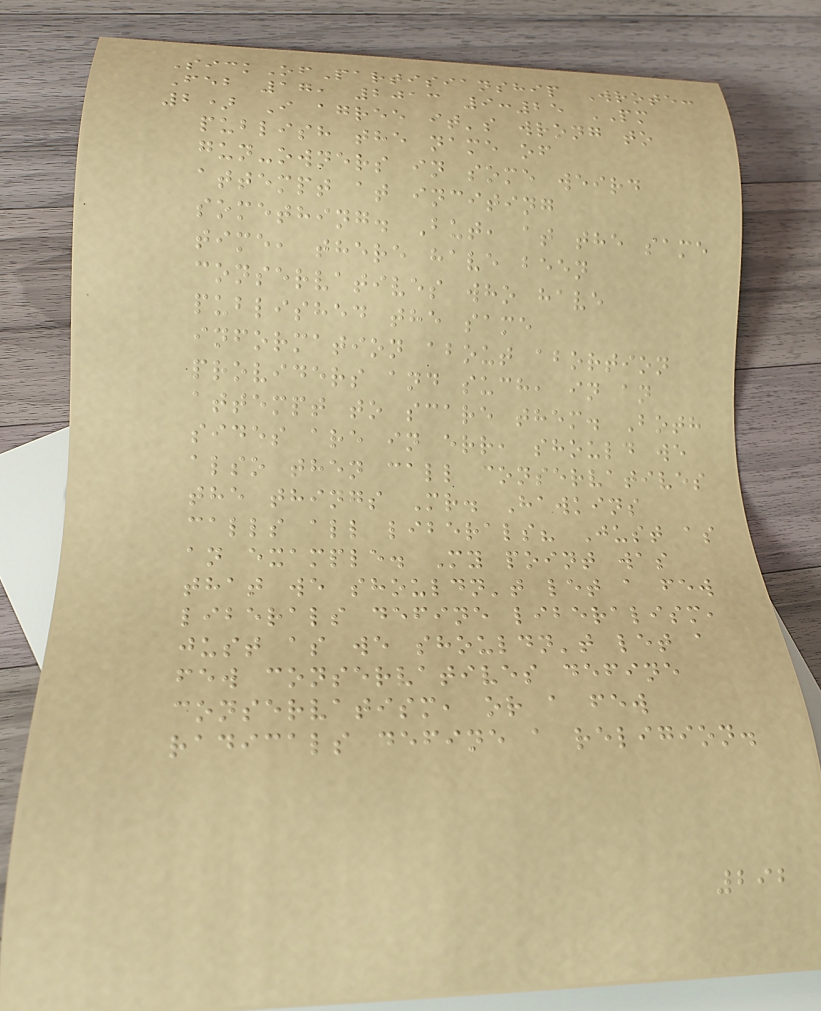SickOfPartisianship Wrote:
Feb 17, 2013 9:25 PM
2) I agree it's wrong to
publish the name of
gun-owners in some weird
attempt at inciting
something. But, at the same
time, there have been
conservatives who have
published the same
information about abortion
providers and such, in an
attempt to scare them. Both
sides are in err, should we
also then call conservatives
the things Mr. Hawkins
calls all liberals? Just as
an example. My point was
that we shouldn't let a few
liberals define liberalism,
just as we shouldn't let a
few conservatives define
conservatism, or a few
radicals define a religion.
292
